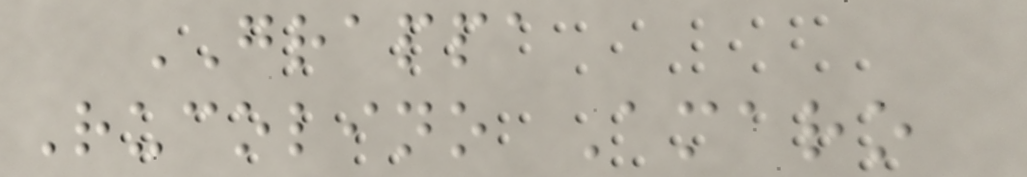GRAPPA
Rucolino Amaro
